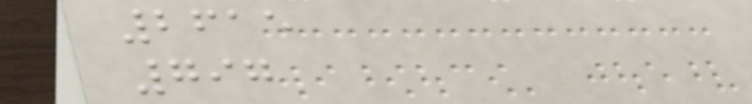2615
797
